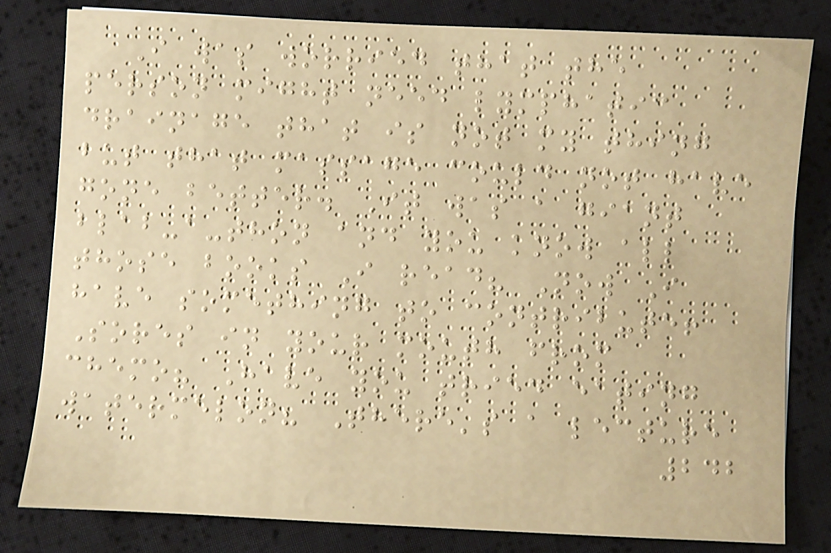I was worried that the
person might need lymphatic
drainage that is not my thing
but that massage could not have
gone better. It was a giant
blab-a-thon and you know all
those books I read? Now I
have something to contribute!
Sores in your mouth from
chemo? Have you tried eating
watermelon? There's a lecture
242
